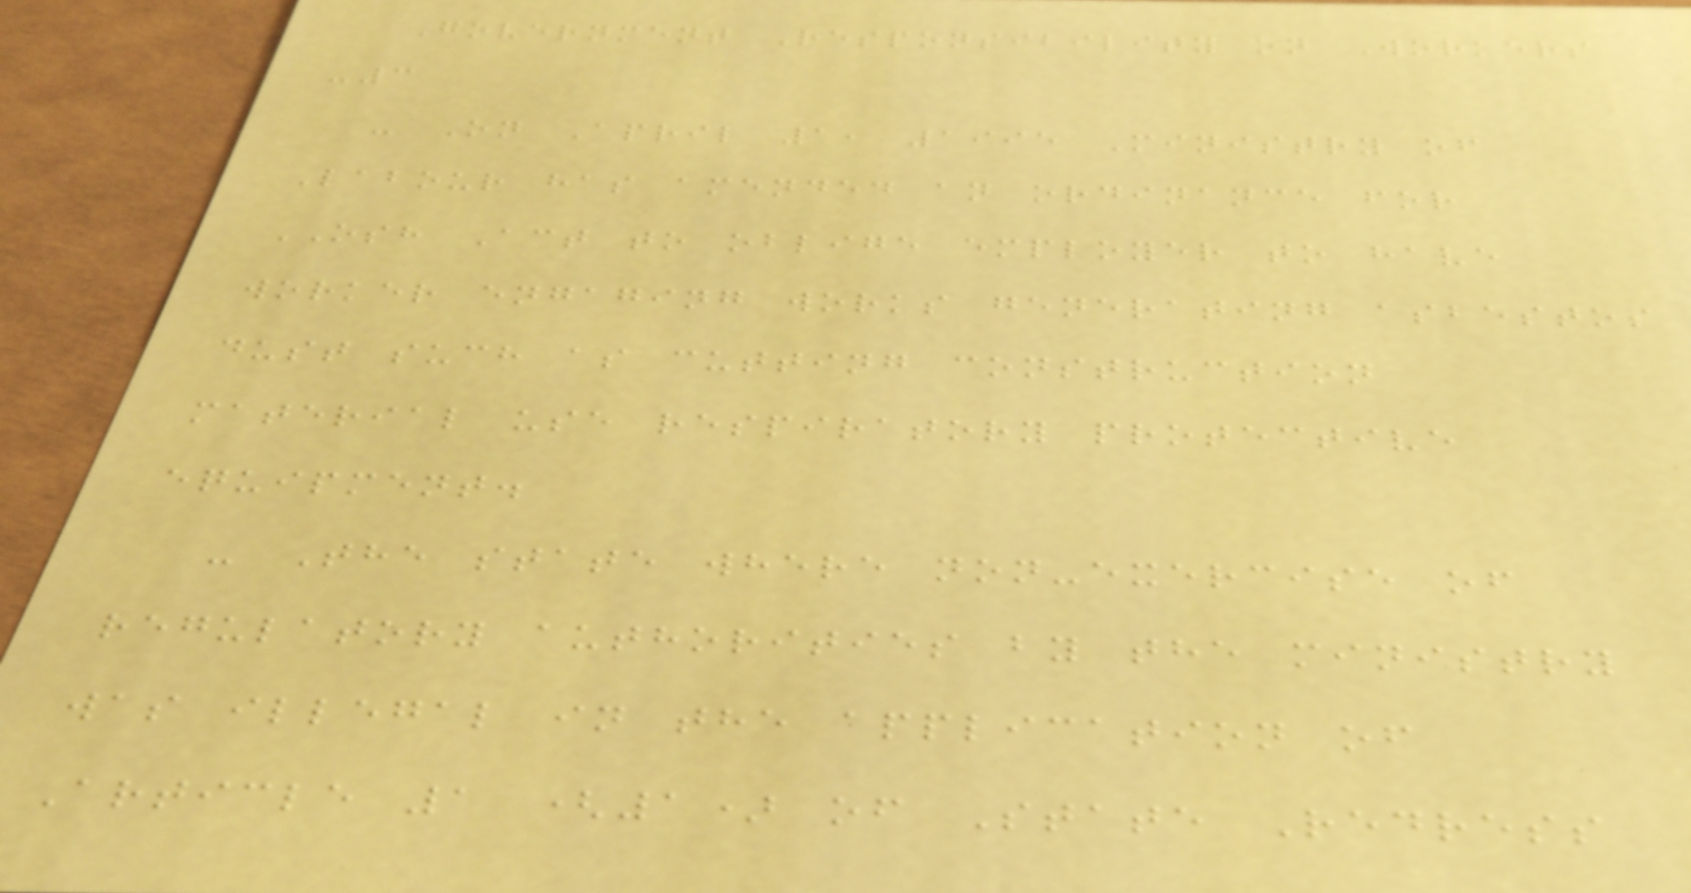Government Responsibility on Workers
-3
- On April 1, 1995 Ministry of
Labour has amended an ordinance for
OSH Act to oblige employer to have
worker engaging works generating asbestos
dust such as cutting construction
material use respiratory protective
equipment.
- The state where non-exercise of
regulatory authorities by the ministry
was illegal in the application of
Article 1 (1) of State Redress
